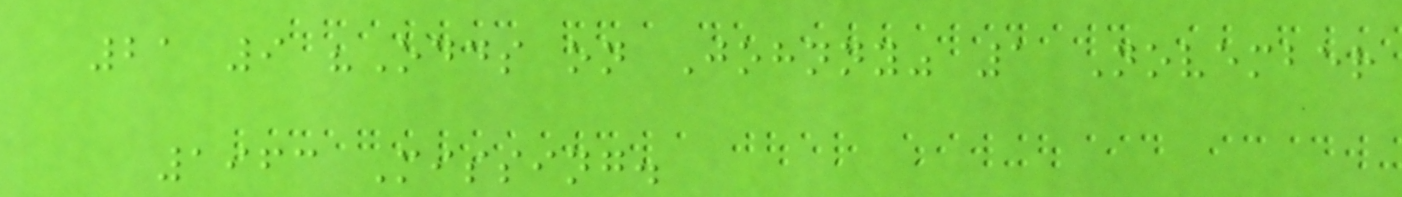21 9 "Odds on Johnny" 1 November
1963 Missing.
